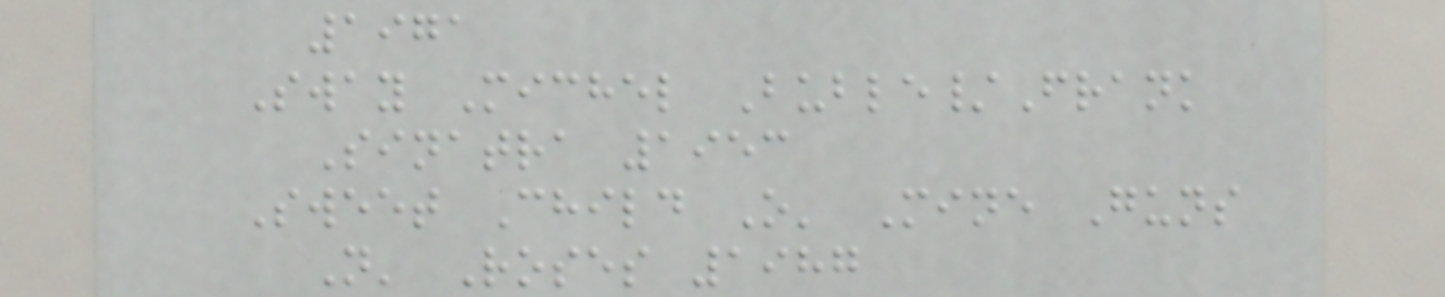1971
Sway Michel Buble/Frank
Sinatra 1953
Sweet Child O' Mine Guns
N' Roses 1987
